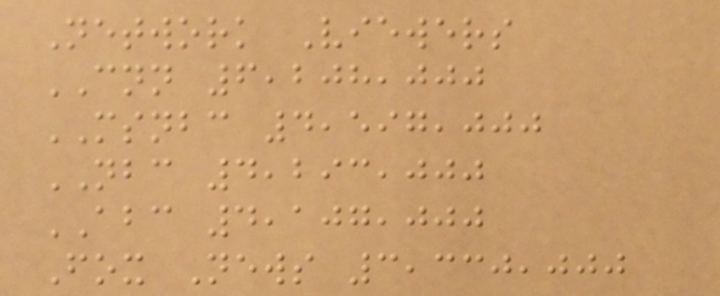Network Viewers
CNN 6,208,000
MSNBC 4,597,000
NBC 4,293,000
ABC 4,107,000
Fox News 3,330,000
